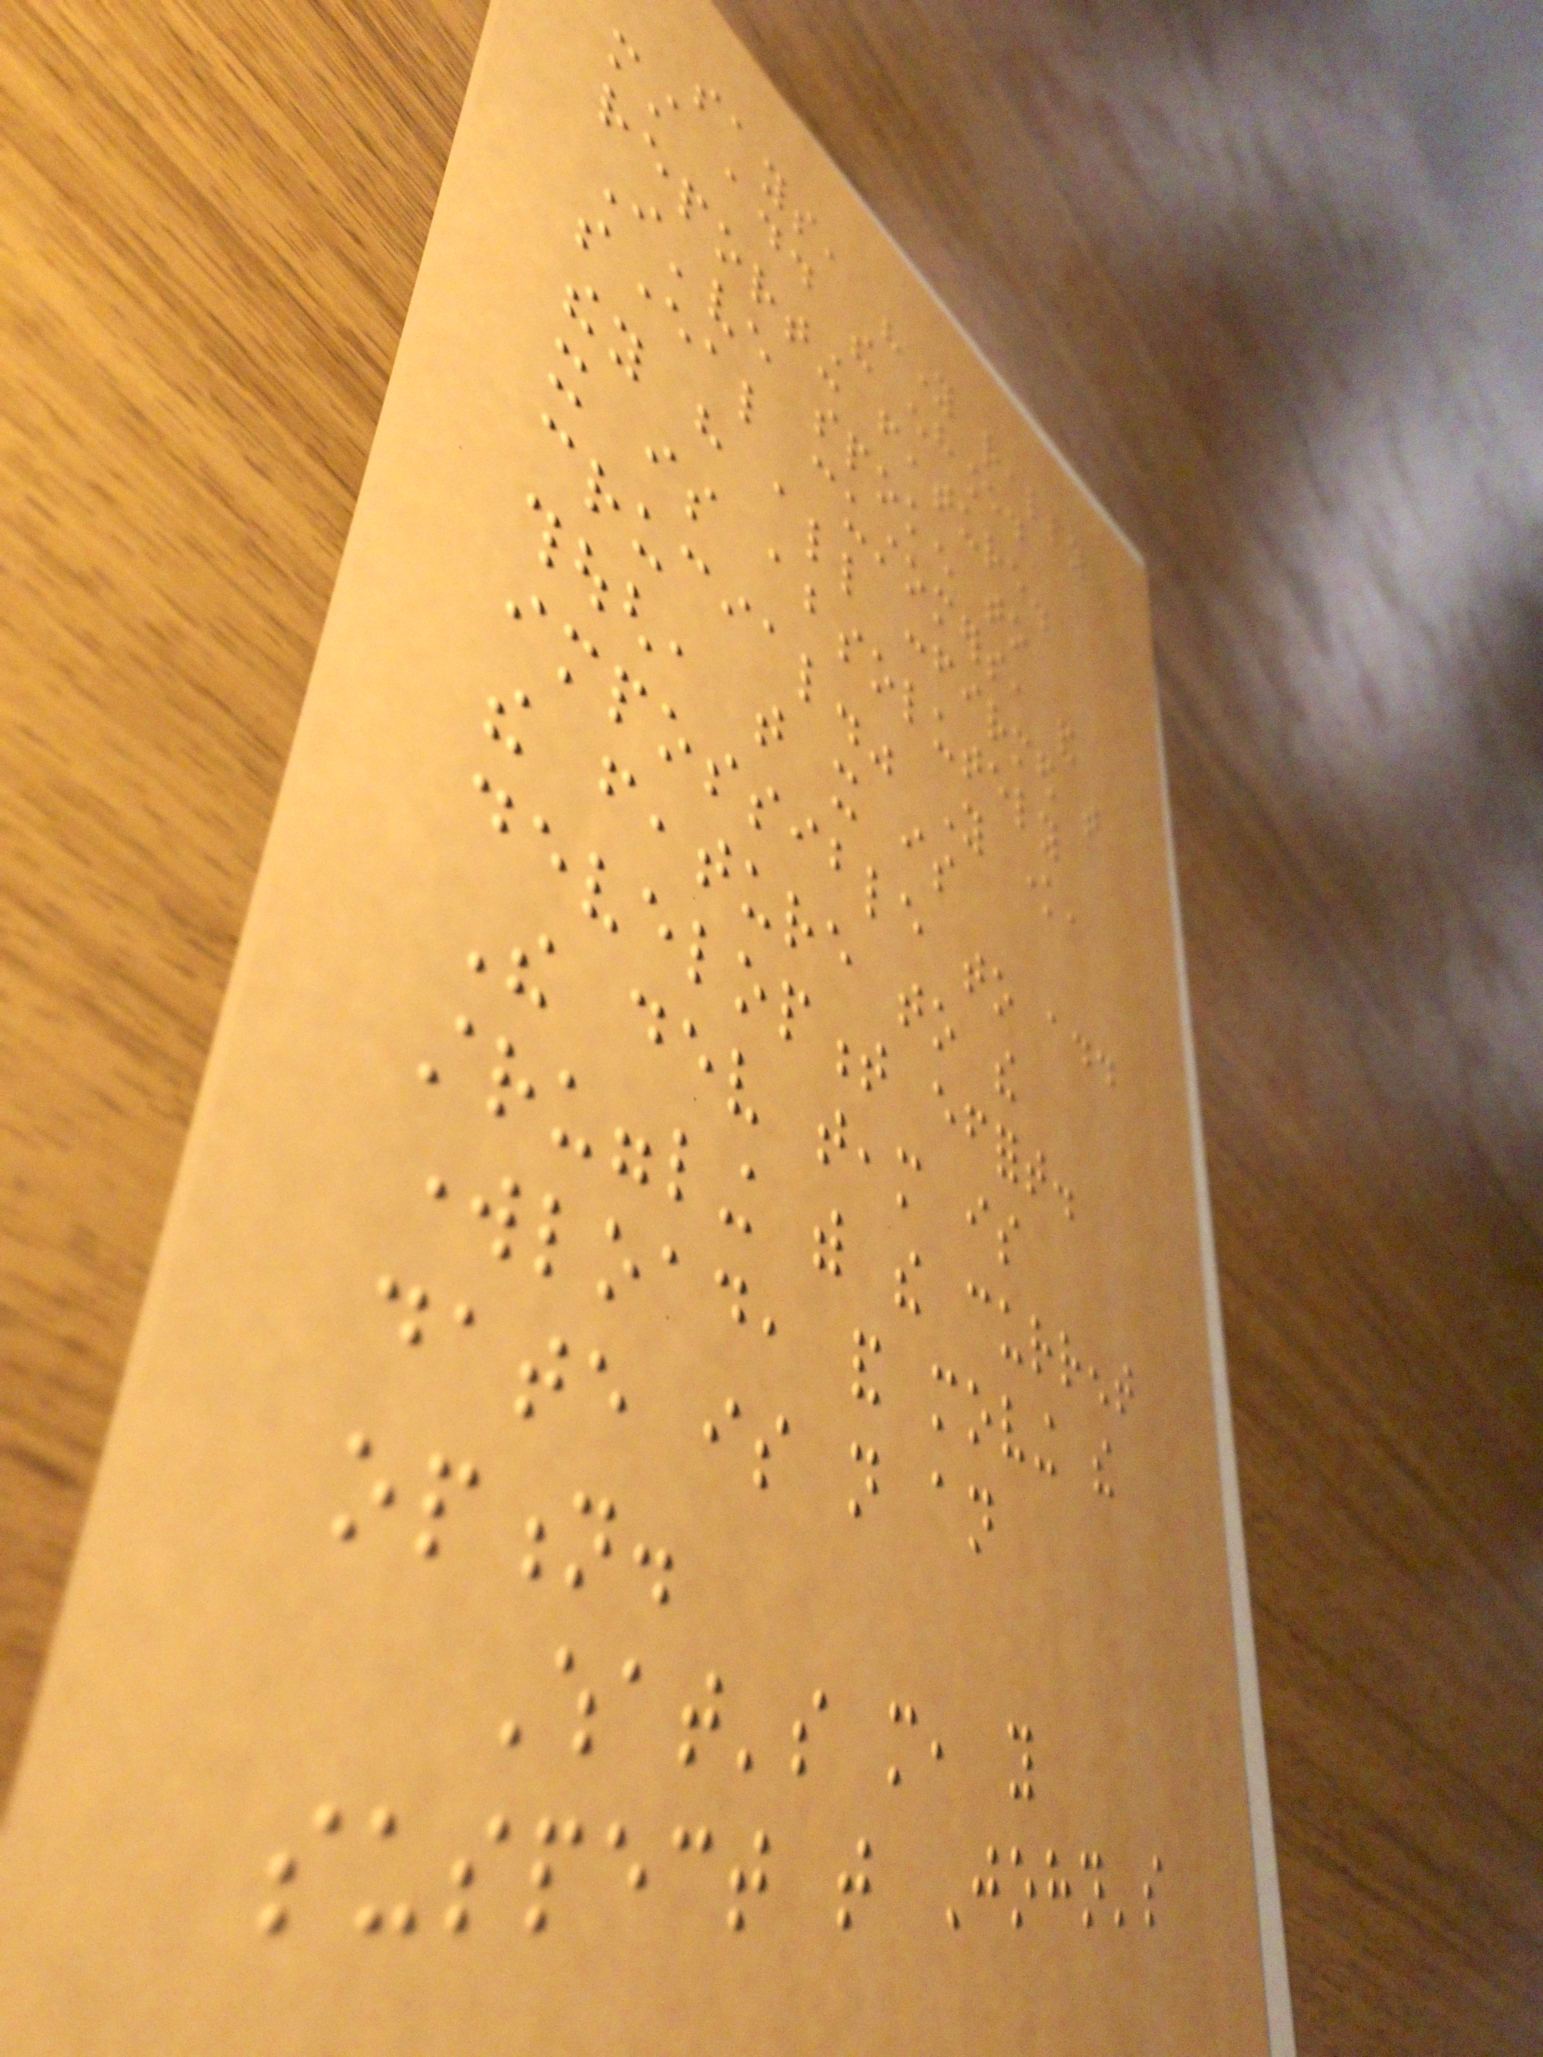says, "You really
must add the enhanced
reporting feature.
I've spoken to
several customers, and
they have all confirmed that
it is absolutely
crucial." You know,
though, that it is
impossible to add
the feature to the
development effort.
The dev team is
struggling with the current
workload, and moving the
date is not an
option.
What's more, you
suspect that John's
